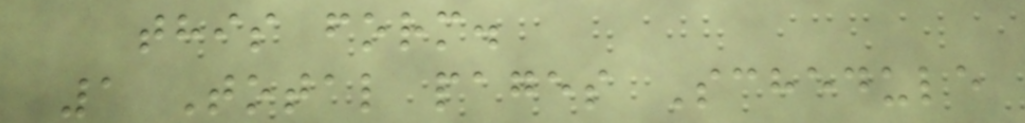this form.
1 Total pages Schedule
